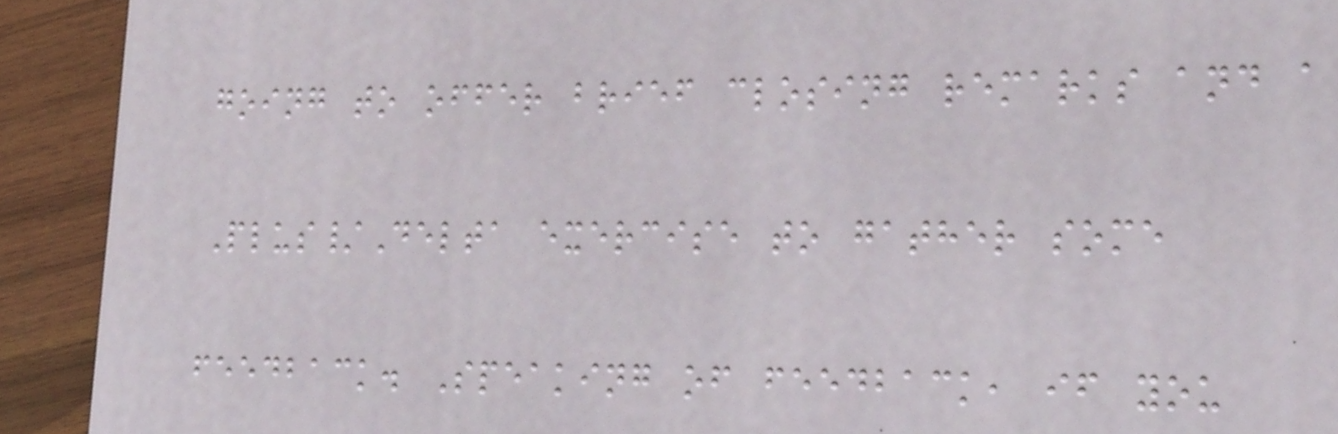going to offer brief closing remarks and a
Plus/Delta exercise to gather some
feedback. Speaking of feedback, if you
